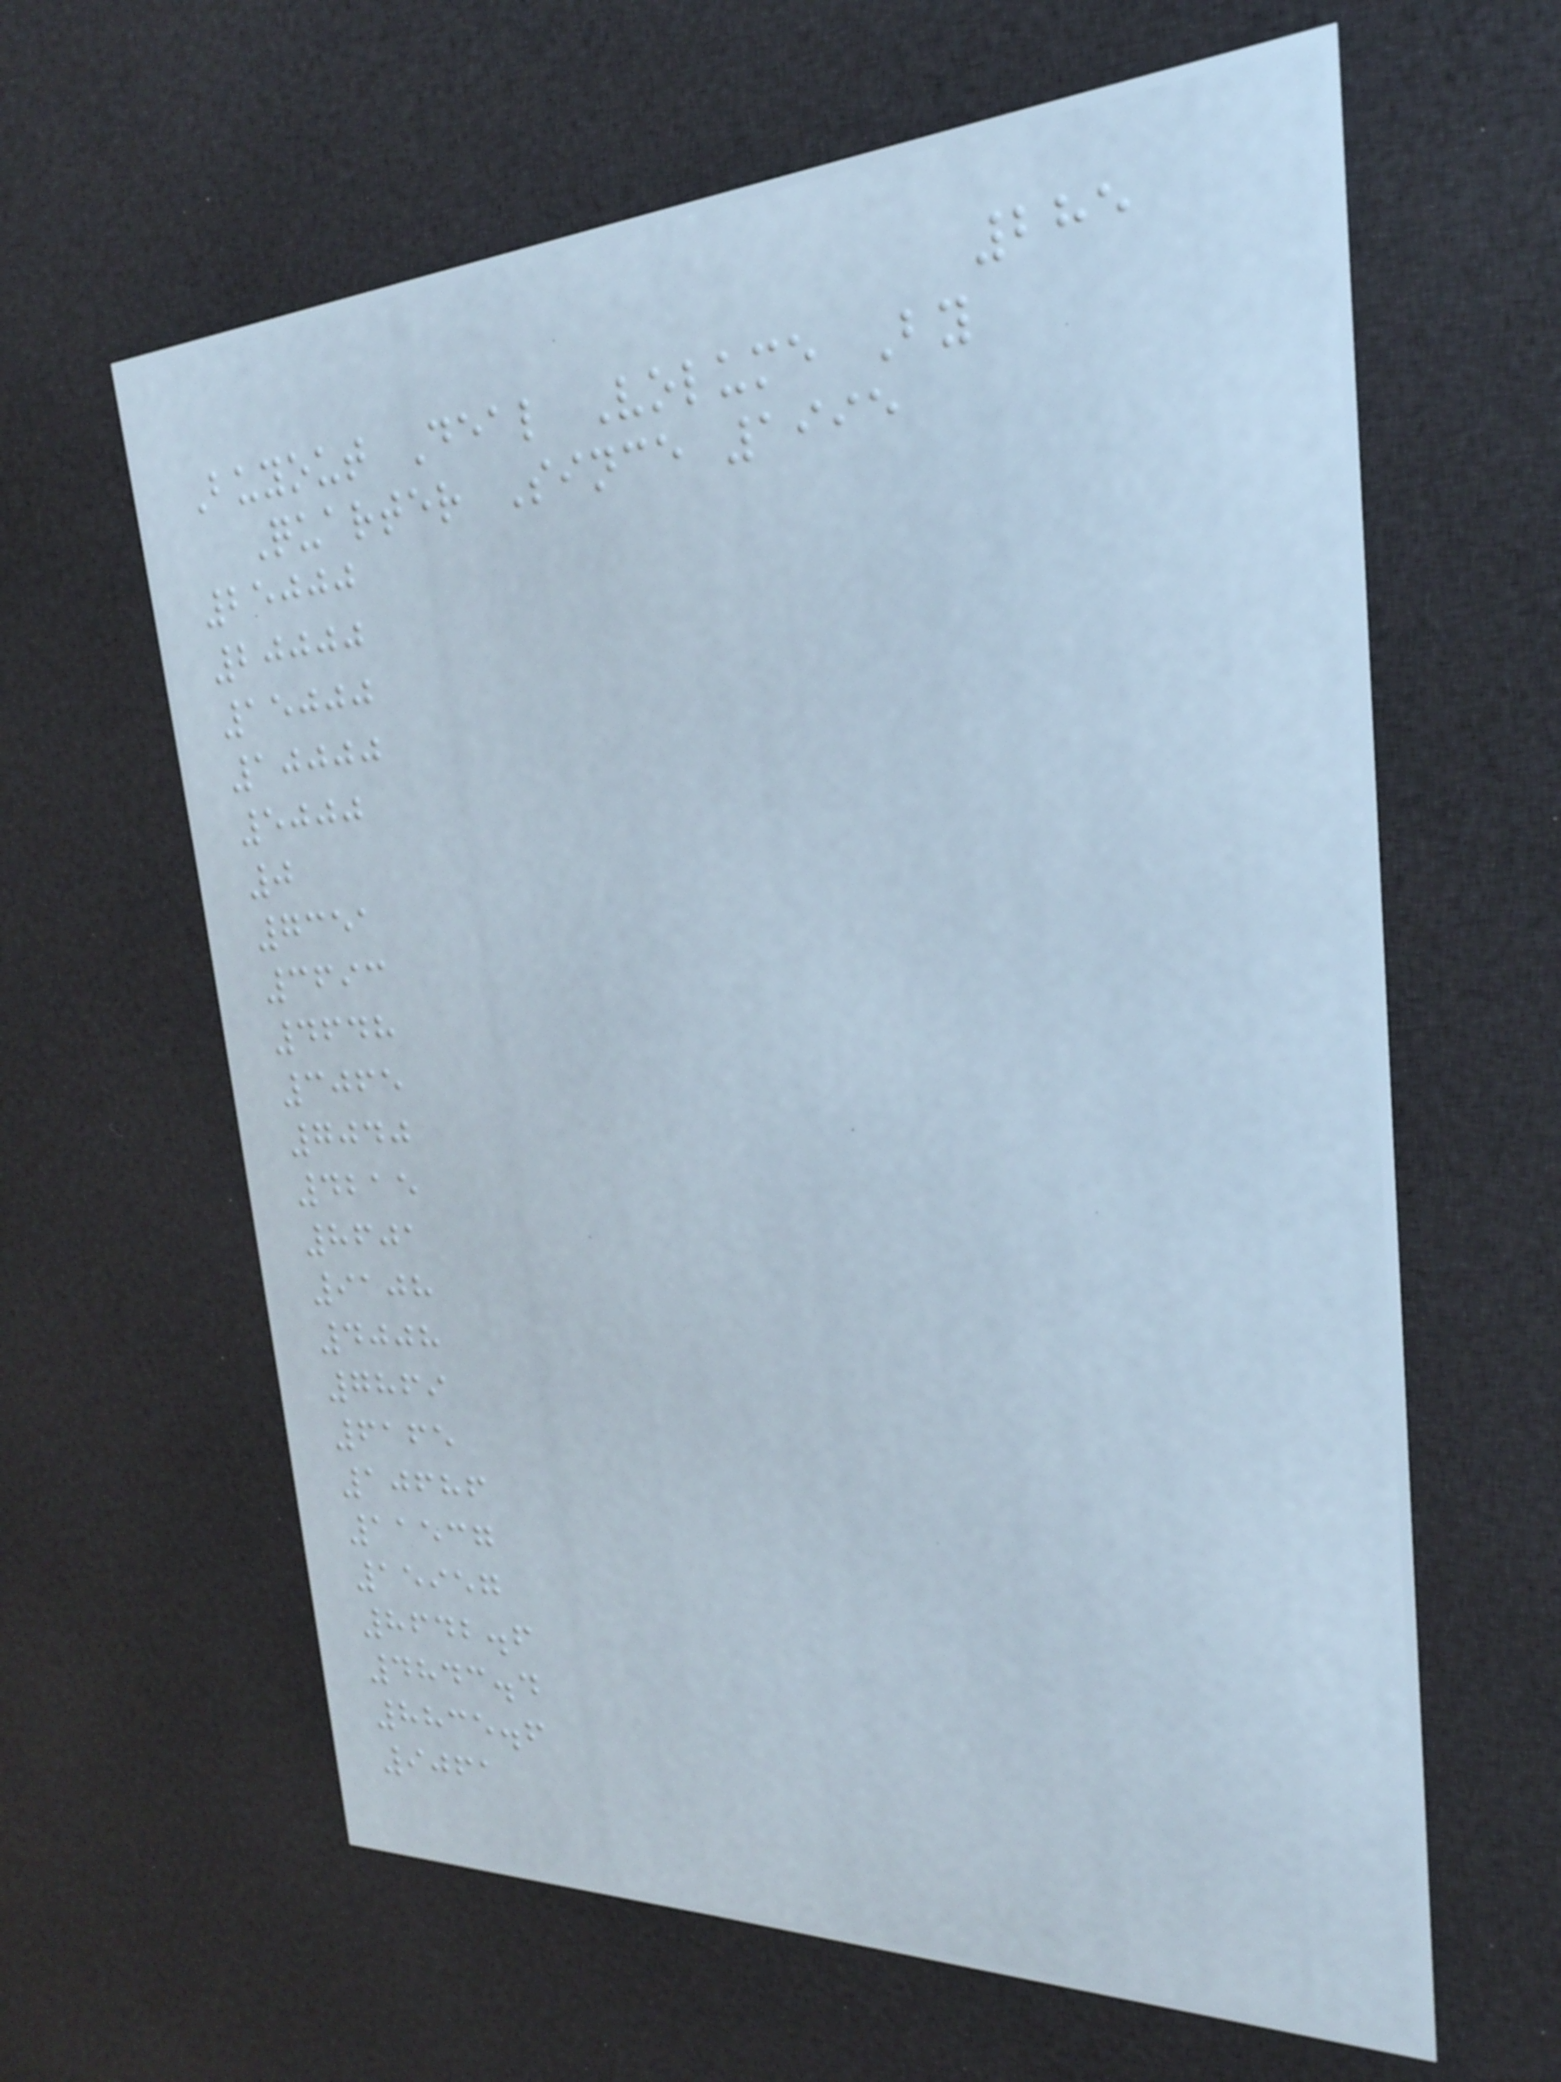285
Buyout Deal Volume By
Quarter Since 1995
25000
20000
15000
10000
5000
0
7351
3693
4648
3065
7040
4215
8601
9108
4008
7869
6165
10686
11537
15957
8642.6
4843.4
8835.6
9061
